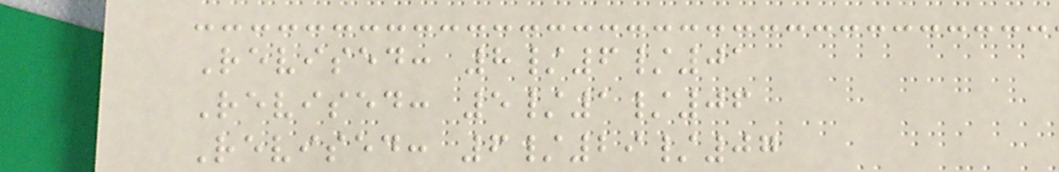Revised: 8/6/01
Revised: 5/1/06
Revised: 6/29/07
